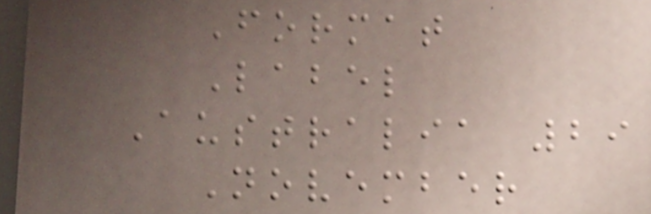Format
Label
Australia 29
November
